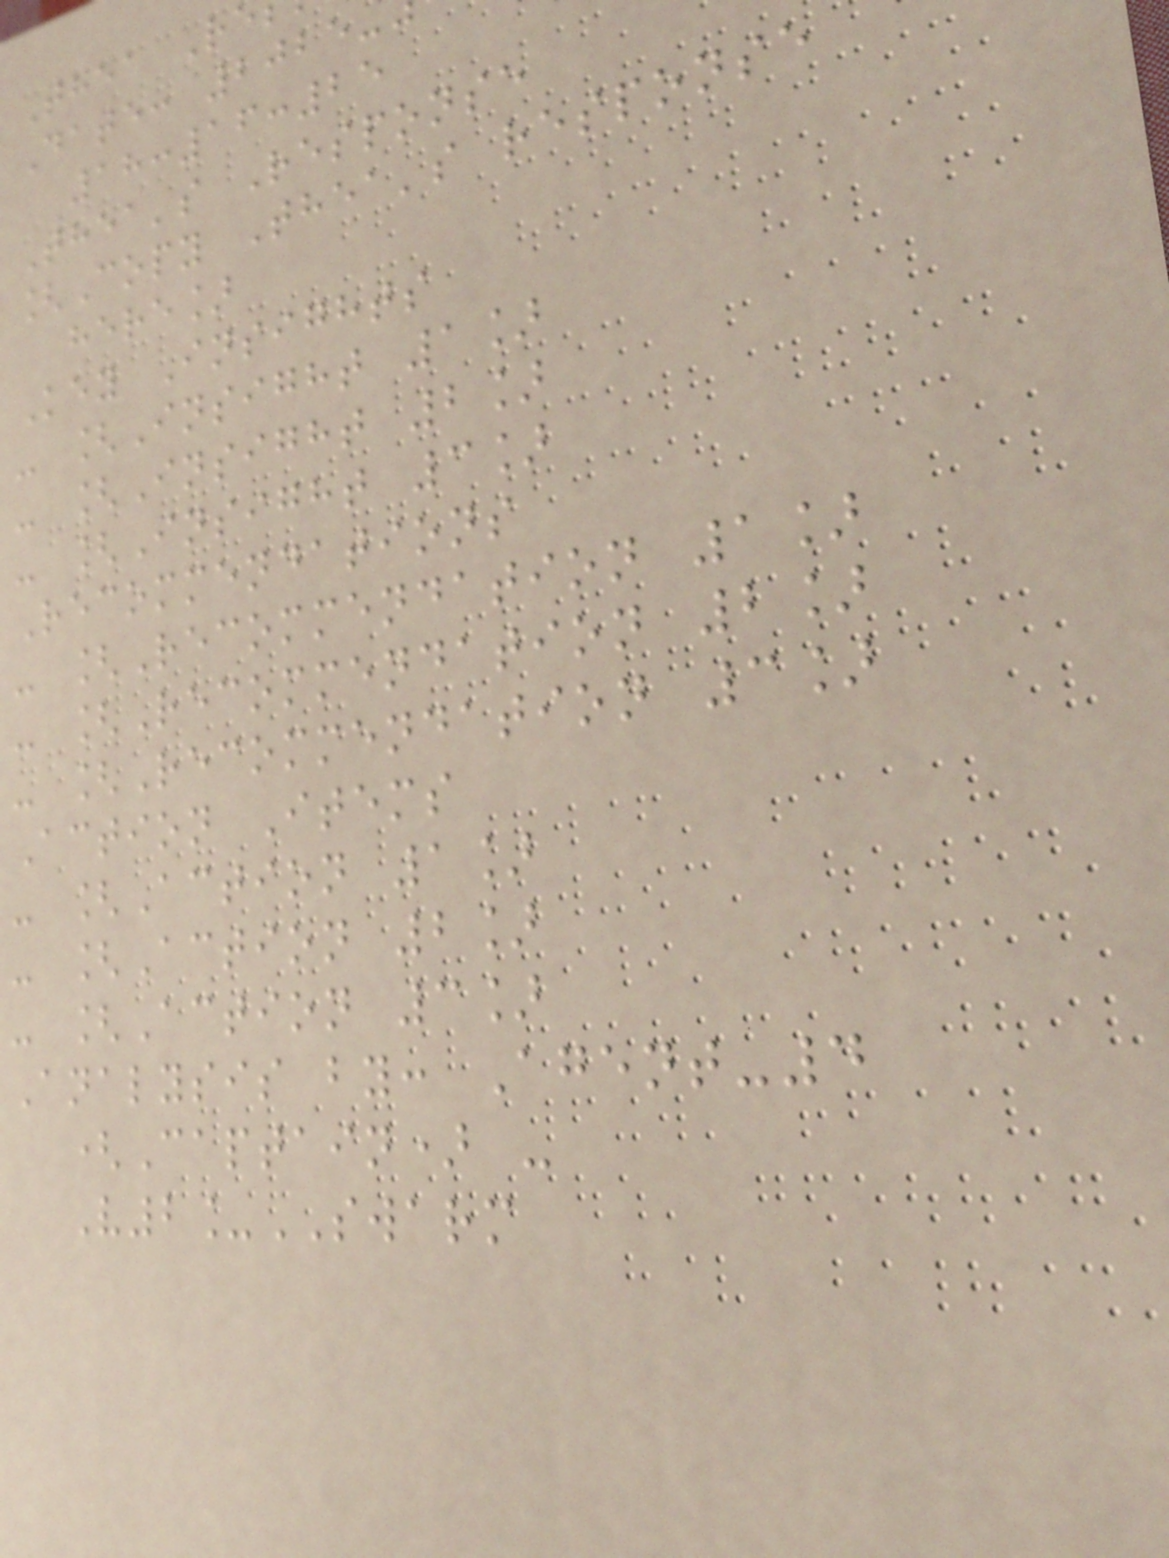Thea R
Date: 2025-
18:16:25
Thea's Response
[Copy Thea's response
here]
Key Insights
- [Insight 1]
- [Insight 2]
- [Insight 3]
Recommendations
- [Recommendation 1]
- [Recommendation 2]
- [Recommendation 3]
Action Items
- [Action 1]
- [Action 2]
- [Action 3]
Analysis by: Agent-4
(Captain) -
V2_SWARM
